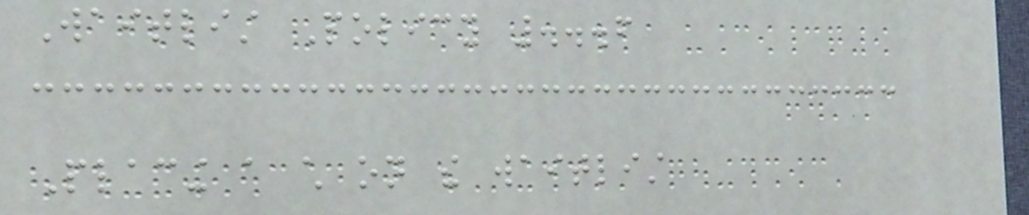Waitlist Policy ...6
Placing a child on the waitlist
